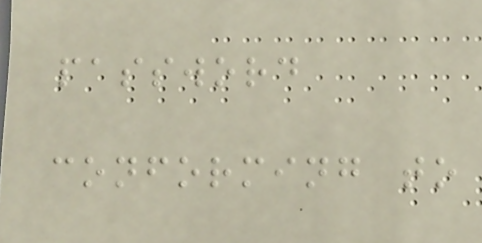password
conforming to
